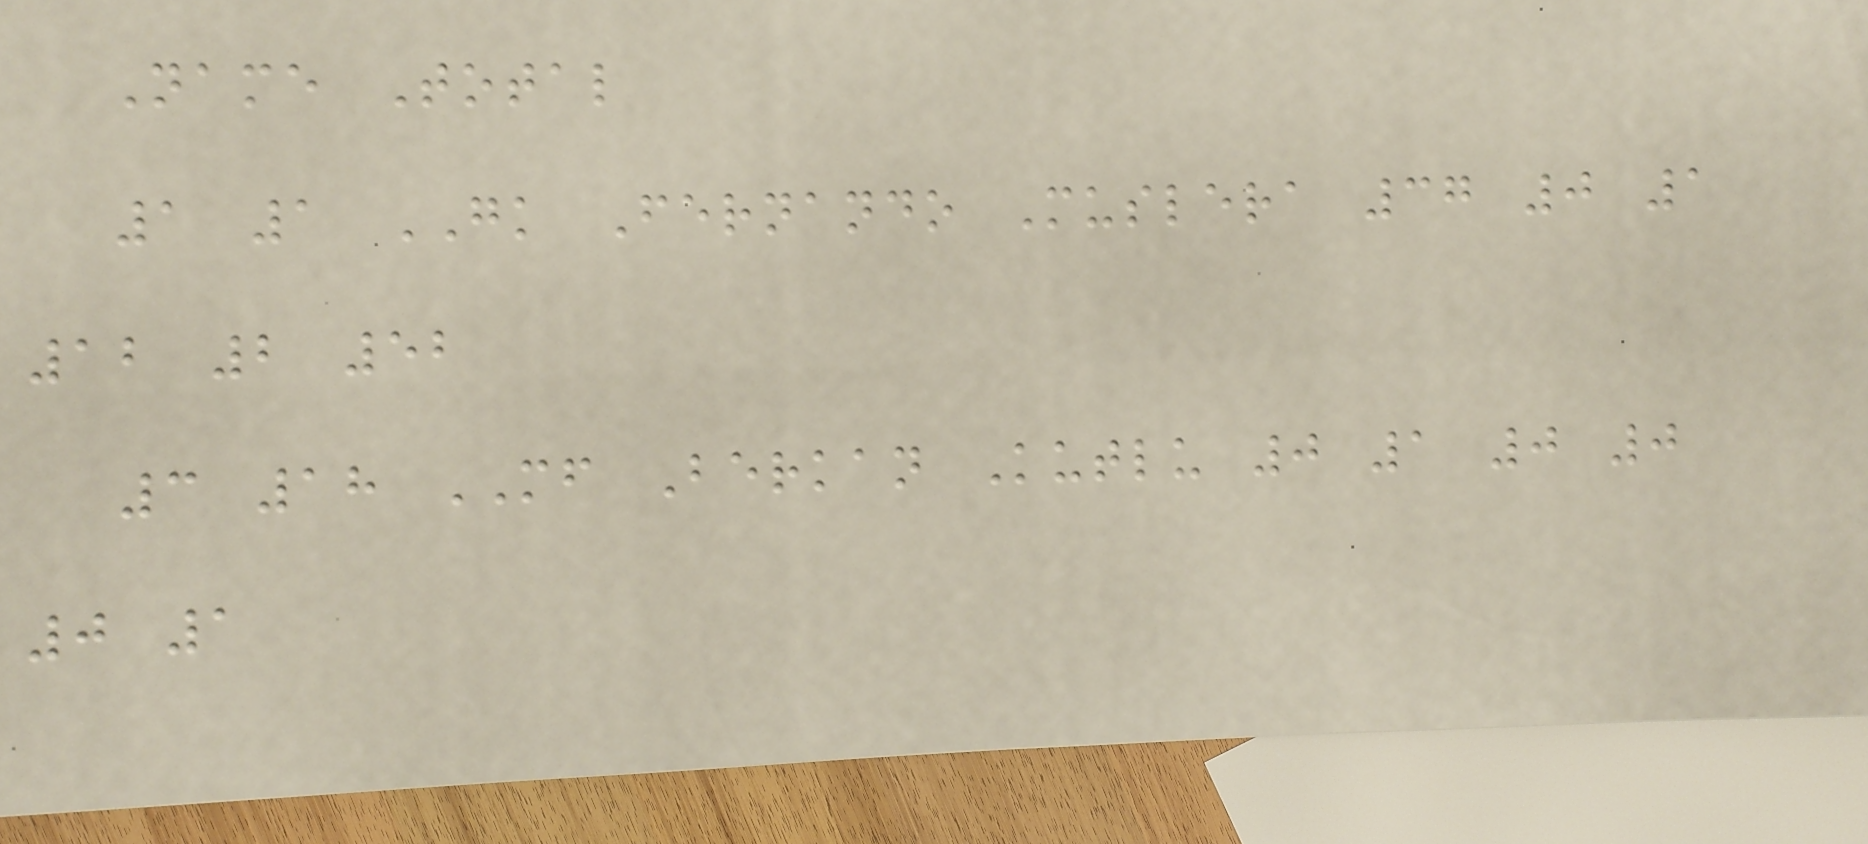Name Total
1 1 GK Fernando Muslera 37 0 1
12 2 52
3 18 MF Berkan Kutlu 0 1 0 0
0 1
